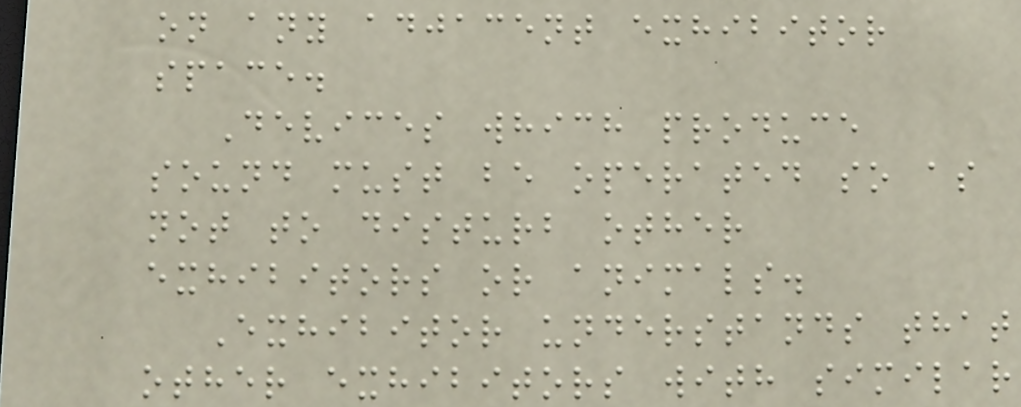on any adjacent exhibitor
space.
Devices which produce
sound must be operated so as
not to disturb other
exhibitors or animals.
Exhibitor understands that
other exhibitors with similar
